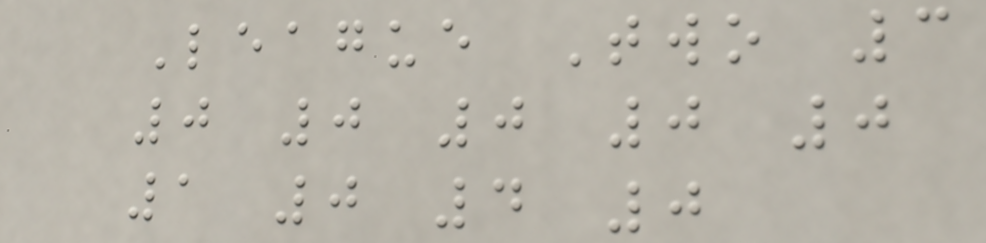League Two 3
0 0 0 0 0
1 0 4 0
